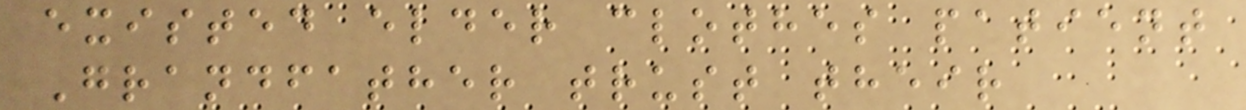existed elder clothes patient
Grandfather trust their
